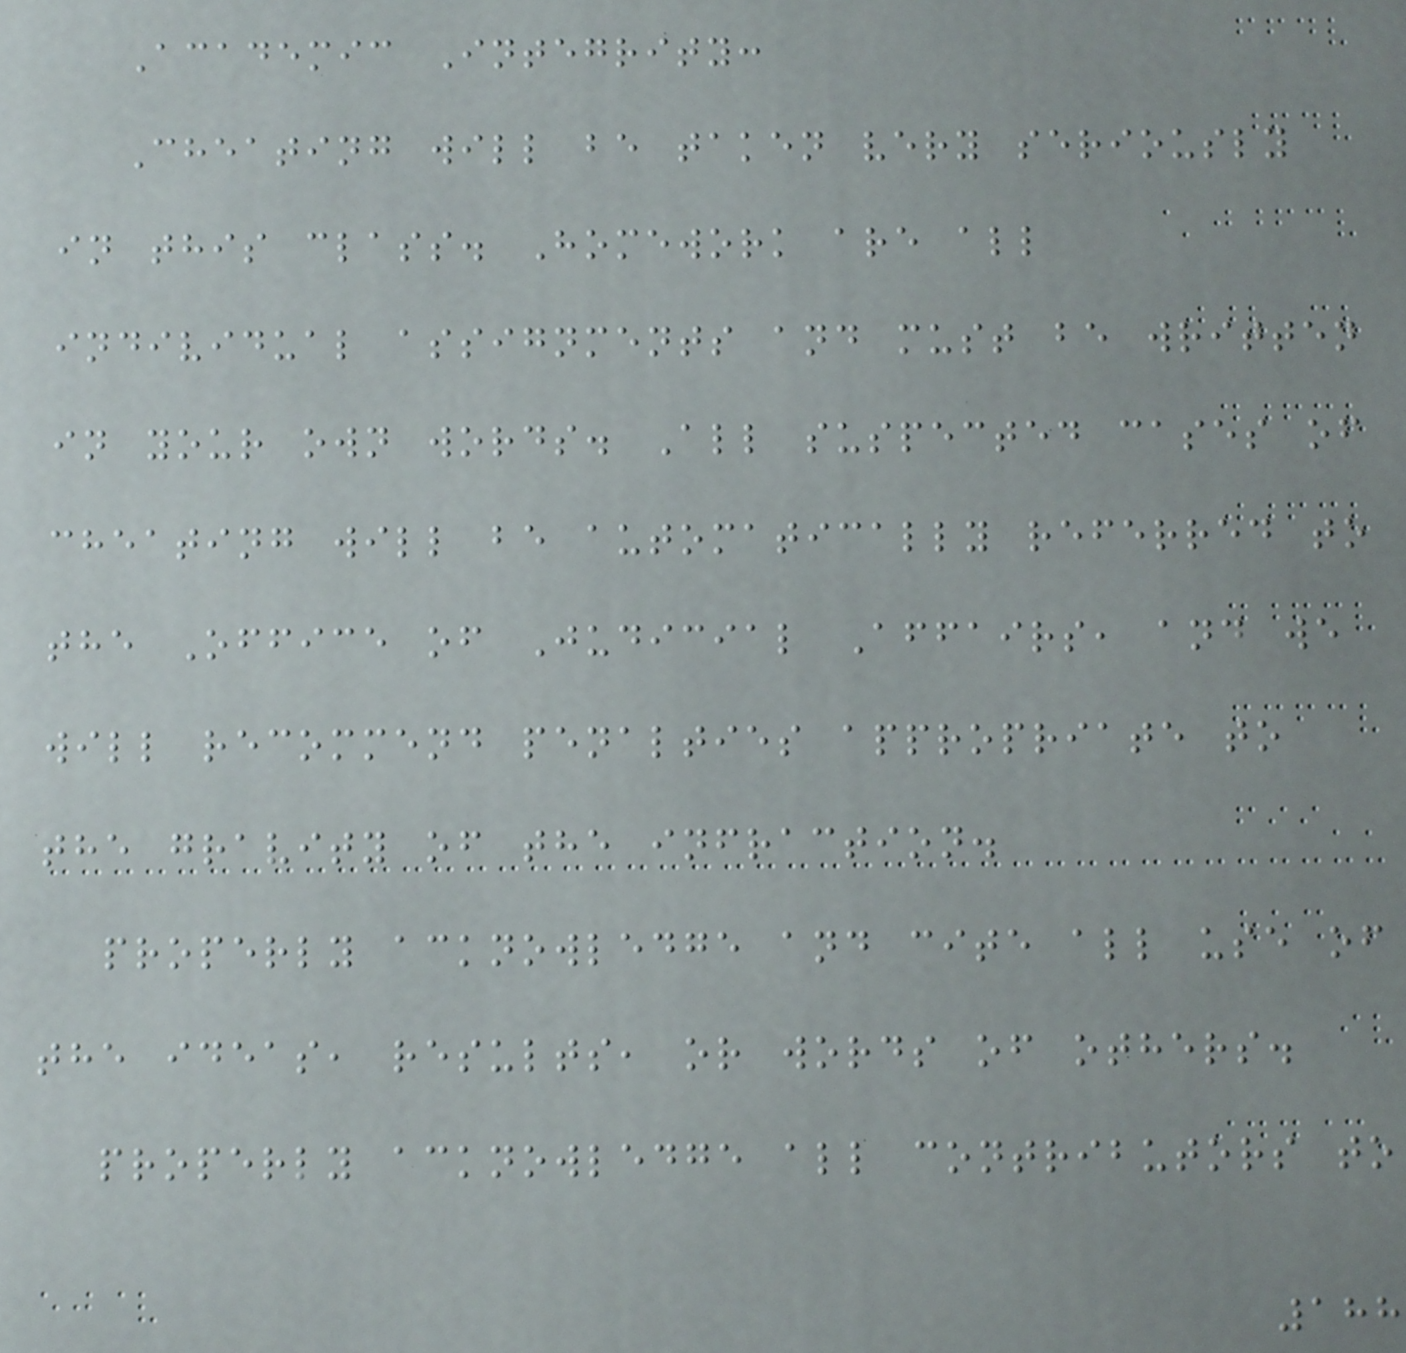Academic Integrity:
Cheating will be taken very seriously
in this class. Homework are all
individual assignments and must be written
in your own words. All suspected cases of
cheating will be automatically referred to
the Office of Judicial Affairs, and we
will recommend penalties appropriate to
the gravity of the infraction.
properly acknowledge and cite all use of
the ideas, results, or words of others.
properly acknowledge all contributors to
188
